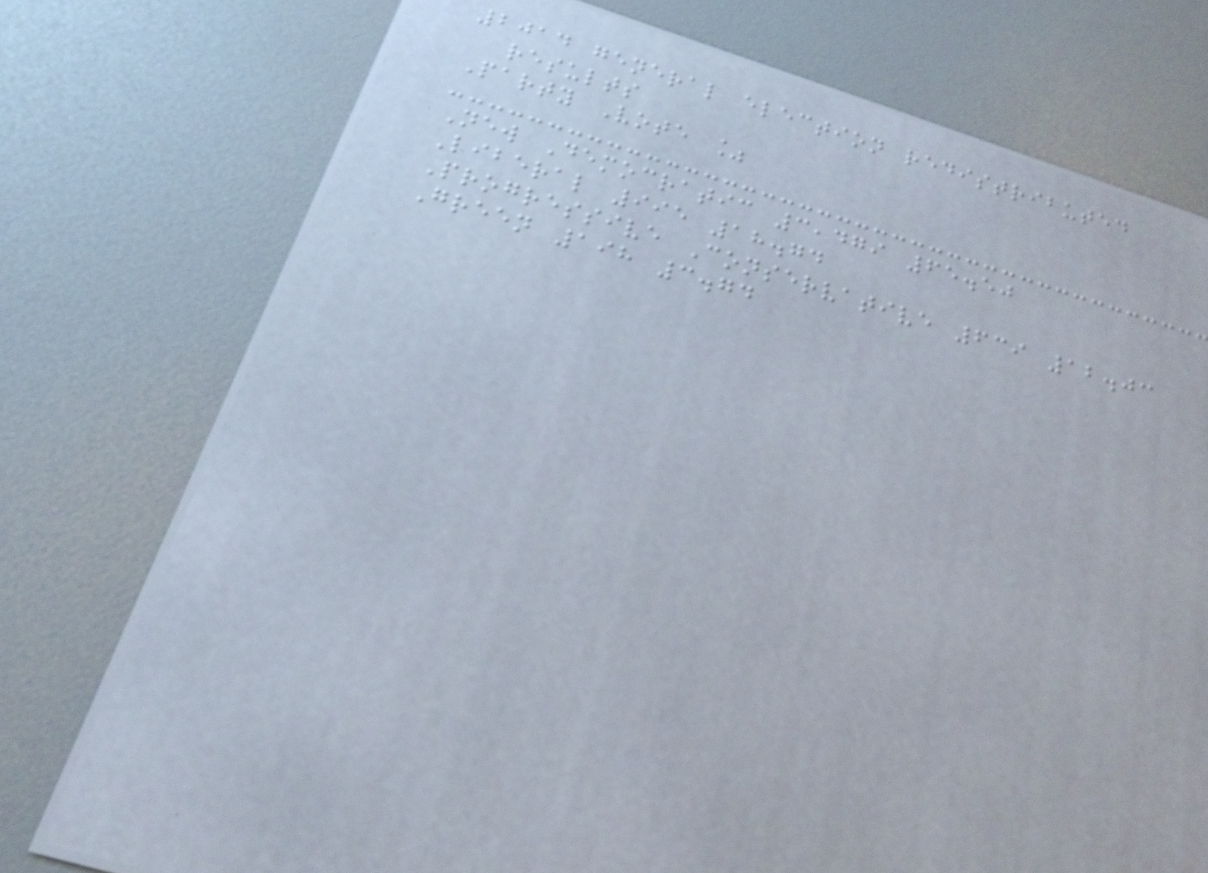2014 general election redistributed
results
Party Vote %
New Democratic 3,479 65.50
Liberal 995 18.74
Progressive Conservative 639 12.03
Green 198 3.74
